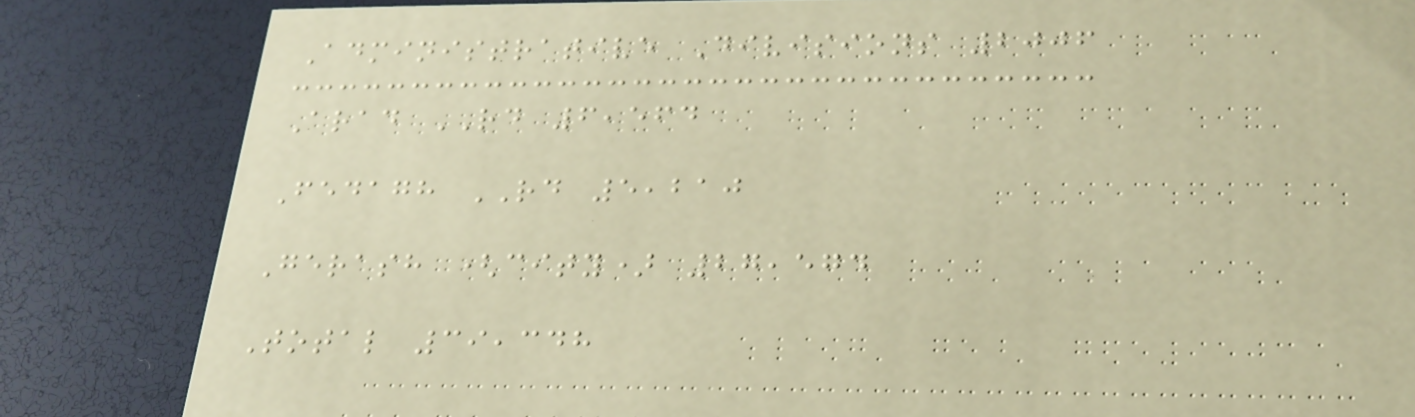Administrative Divisions 2006
Arad RD 6,564
Fedagh RD 5,210
Gerash (city) 27,574
Total 39,348
